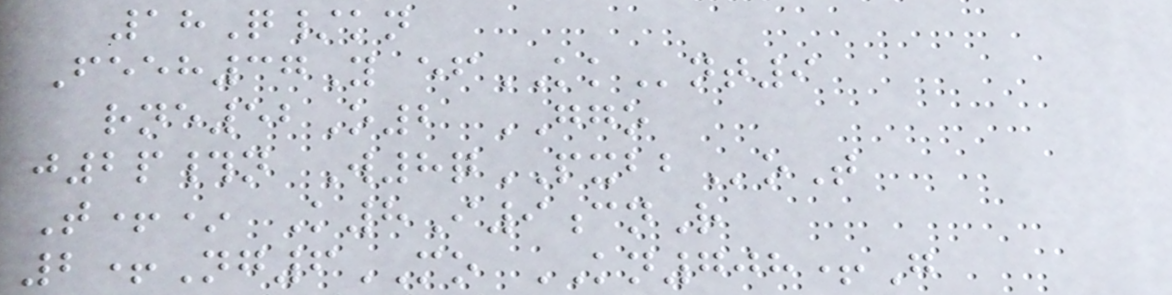18Q/kn
Feeh37Y efKKnt9
rne52O2 GGO
j2p#n W8qPXBBoT
T+* K8I9cnR
2+Ng6MO KN708+G
